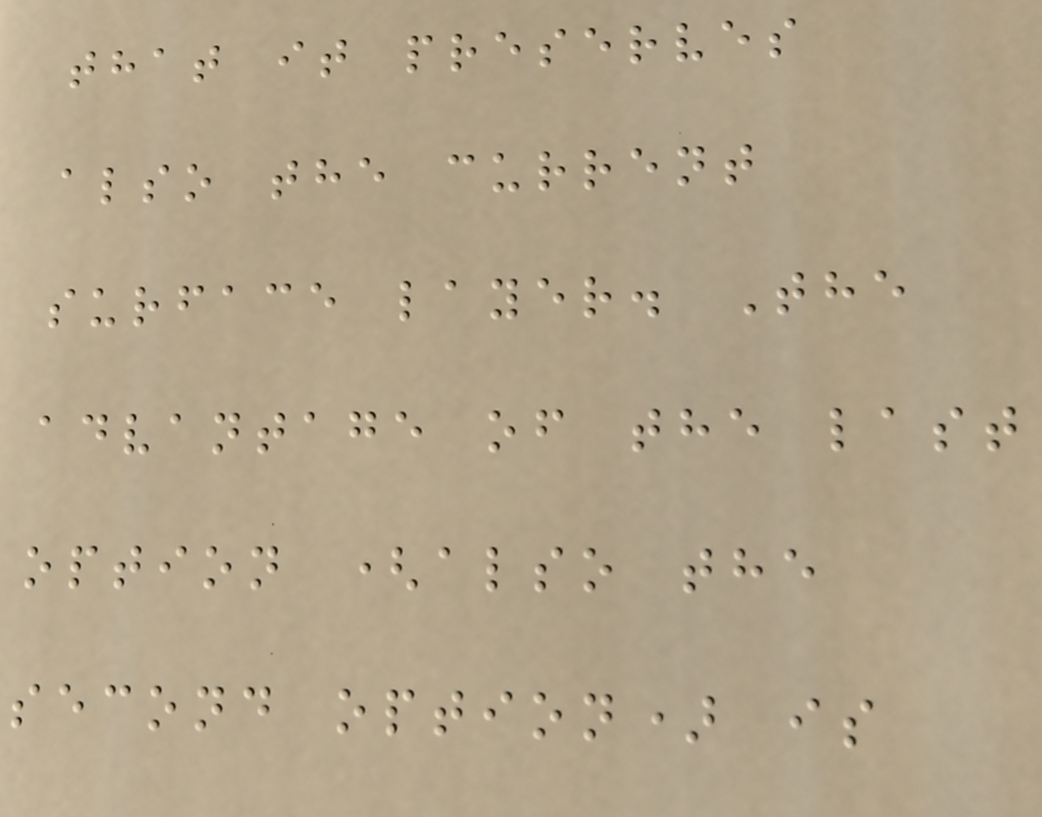that it preserves
also the current
surface layer. The
advantage of the last
option (also the
second option) is
